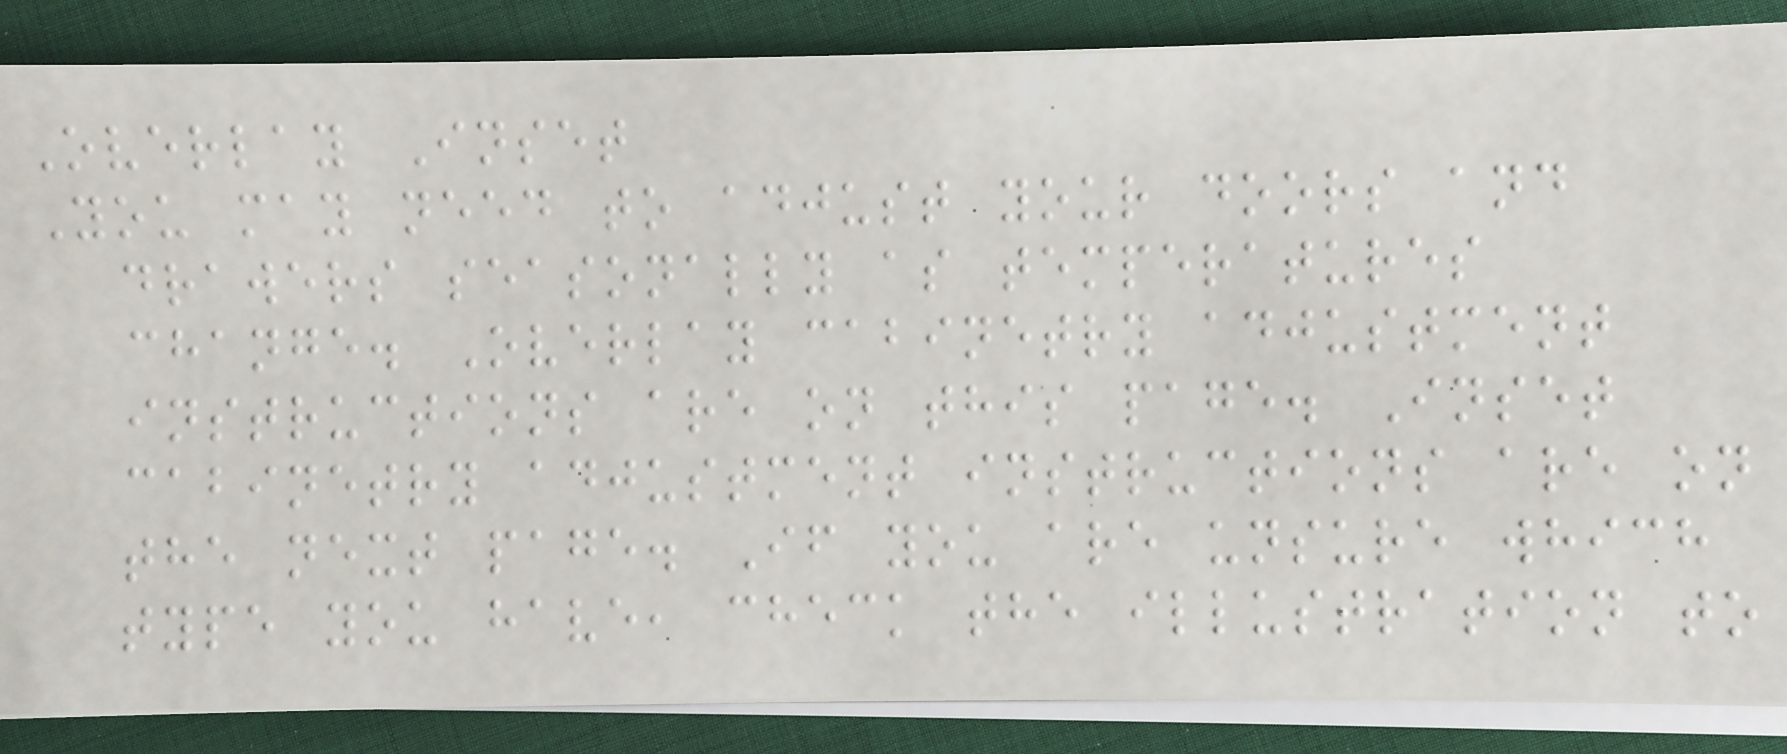Overlay Inset
You may need to adjust your doors and
drawers seasonally as temperatures
change. Overlay cabinetry adjustment
instructions are on this page. Inset
cabinetry adjustment instructions are on
the next page. If you are unsure which
type you have, check the illustration to
